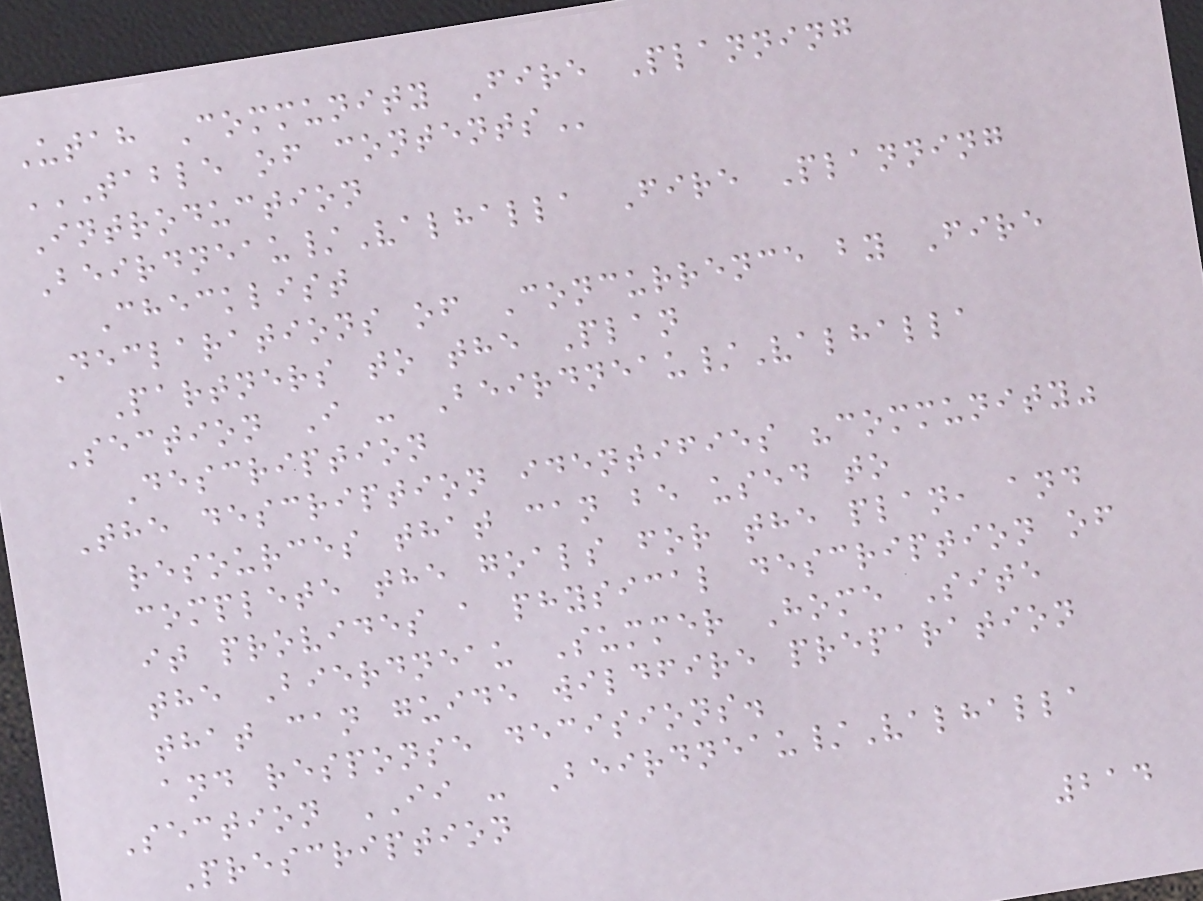Utah Community Fire Planning
TABLE OF CONTENTS
Introduction
Beirdneau/Valhalla Fire Planning
Checklist
Declarations of Concurrence by Fire
Partners to the Plan
Section I - Beirdneau/Valhalla
Description
The description identifies "community"
resources that can be used to
complete the goals for the plan, and
it provides a physical description of
the Bierdneau Summer Home Site
that can guide wildfire preparation
and response decisions.
Section II - Beirdneau/Valhalla
Prescription
214
